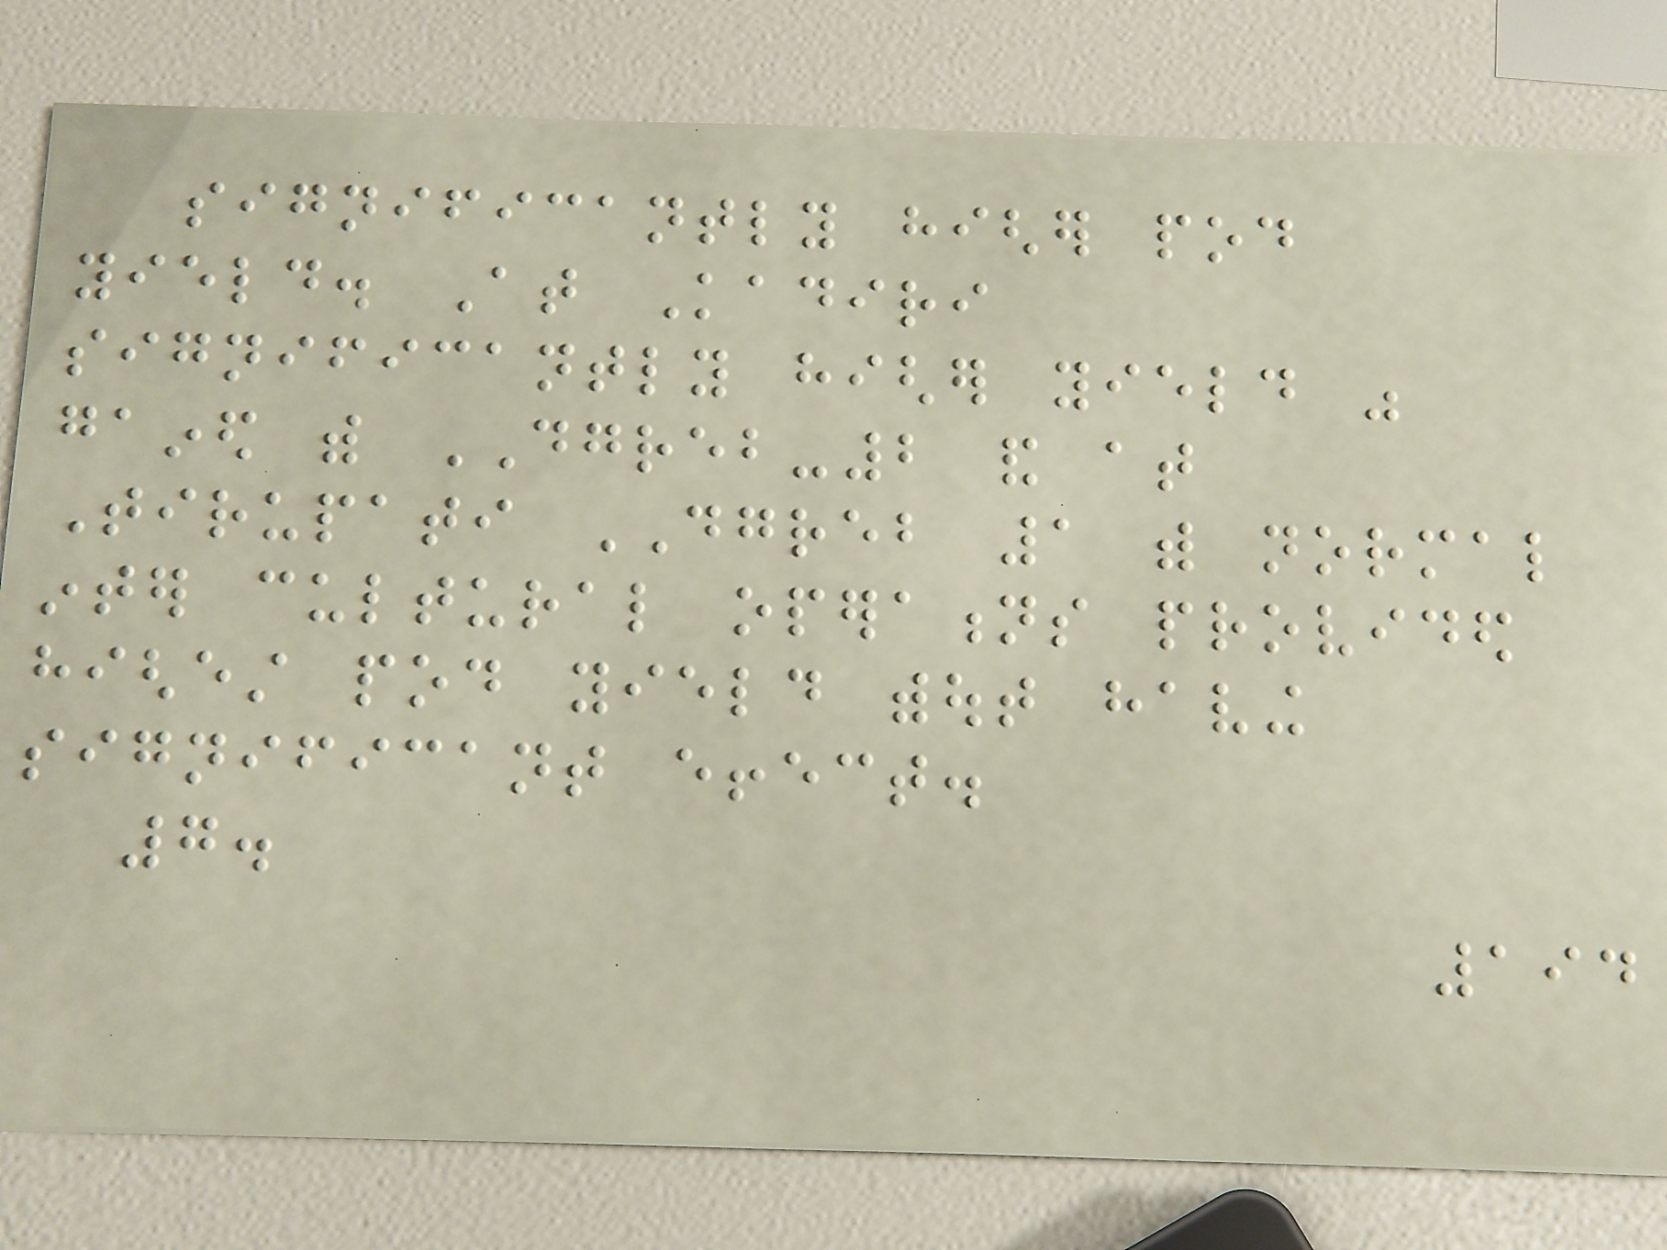significantly higher pod
yield. At Kadiri
significantly higher yield was
gained with DGREB-2 and at
Tirupati DGREB 1 with normal
inter cultural operations provided
highest pod yield without having
significant effect.
7.
194
